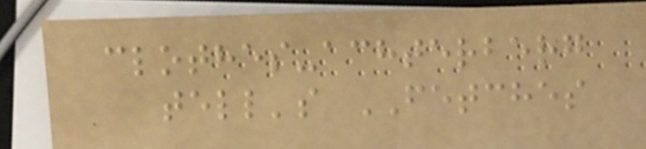clothes-achterberg
tell's FETCHES
